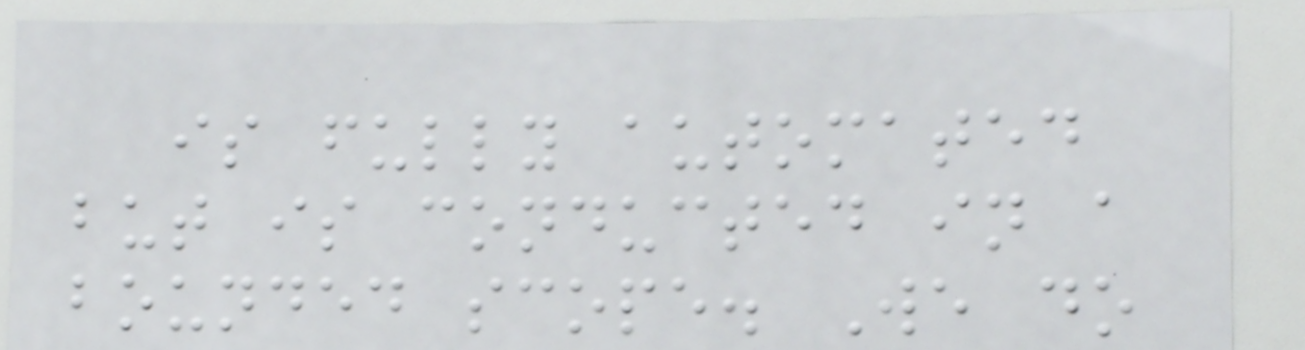is fully automated
but is conducted in a
bounded scope. We do
